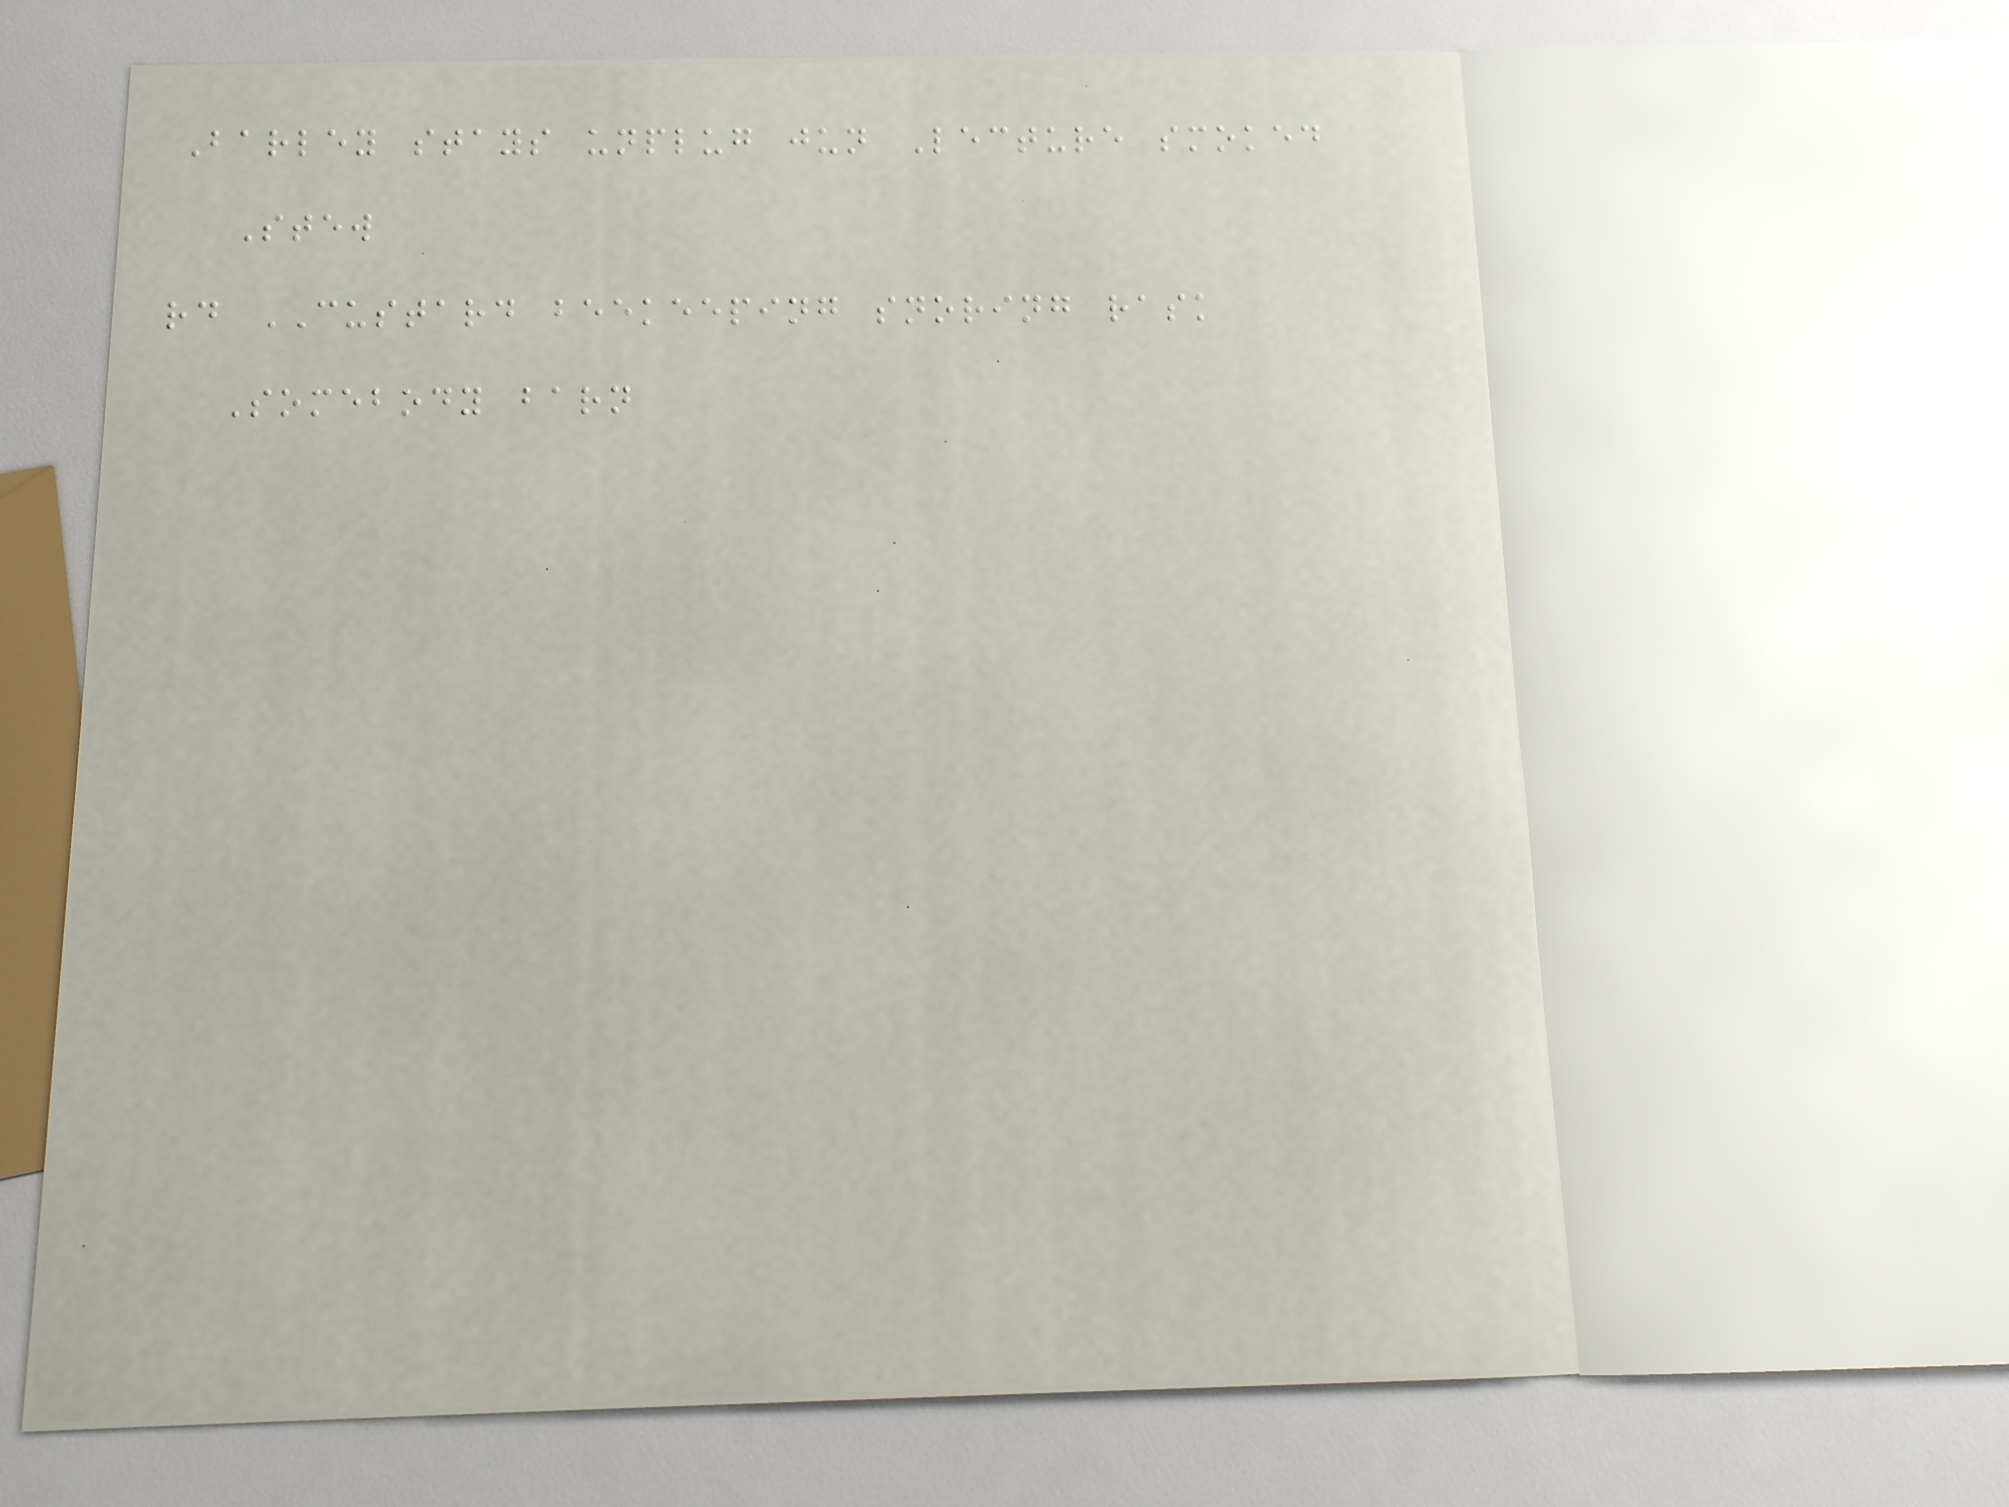Barley stays unplug jun Lecture smoked
Stew
rd CUSTARD beekeeping snoring rask
Somebody barn
